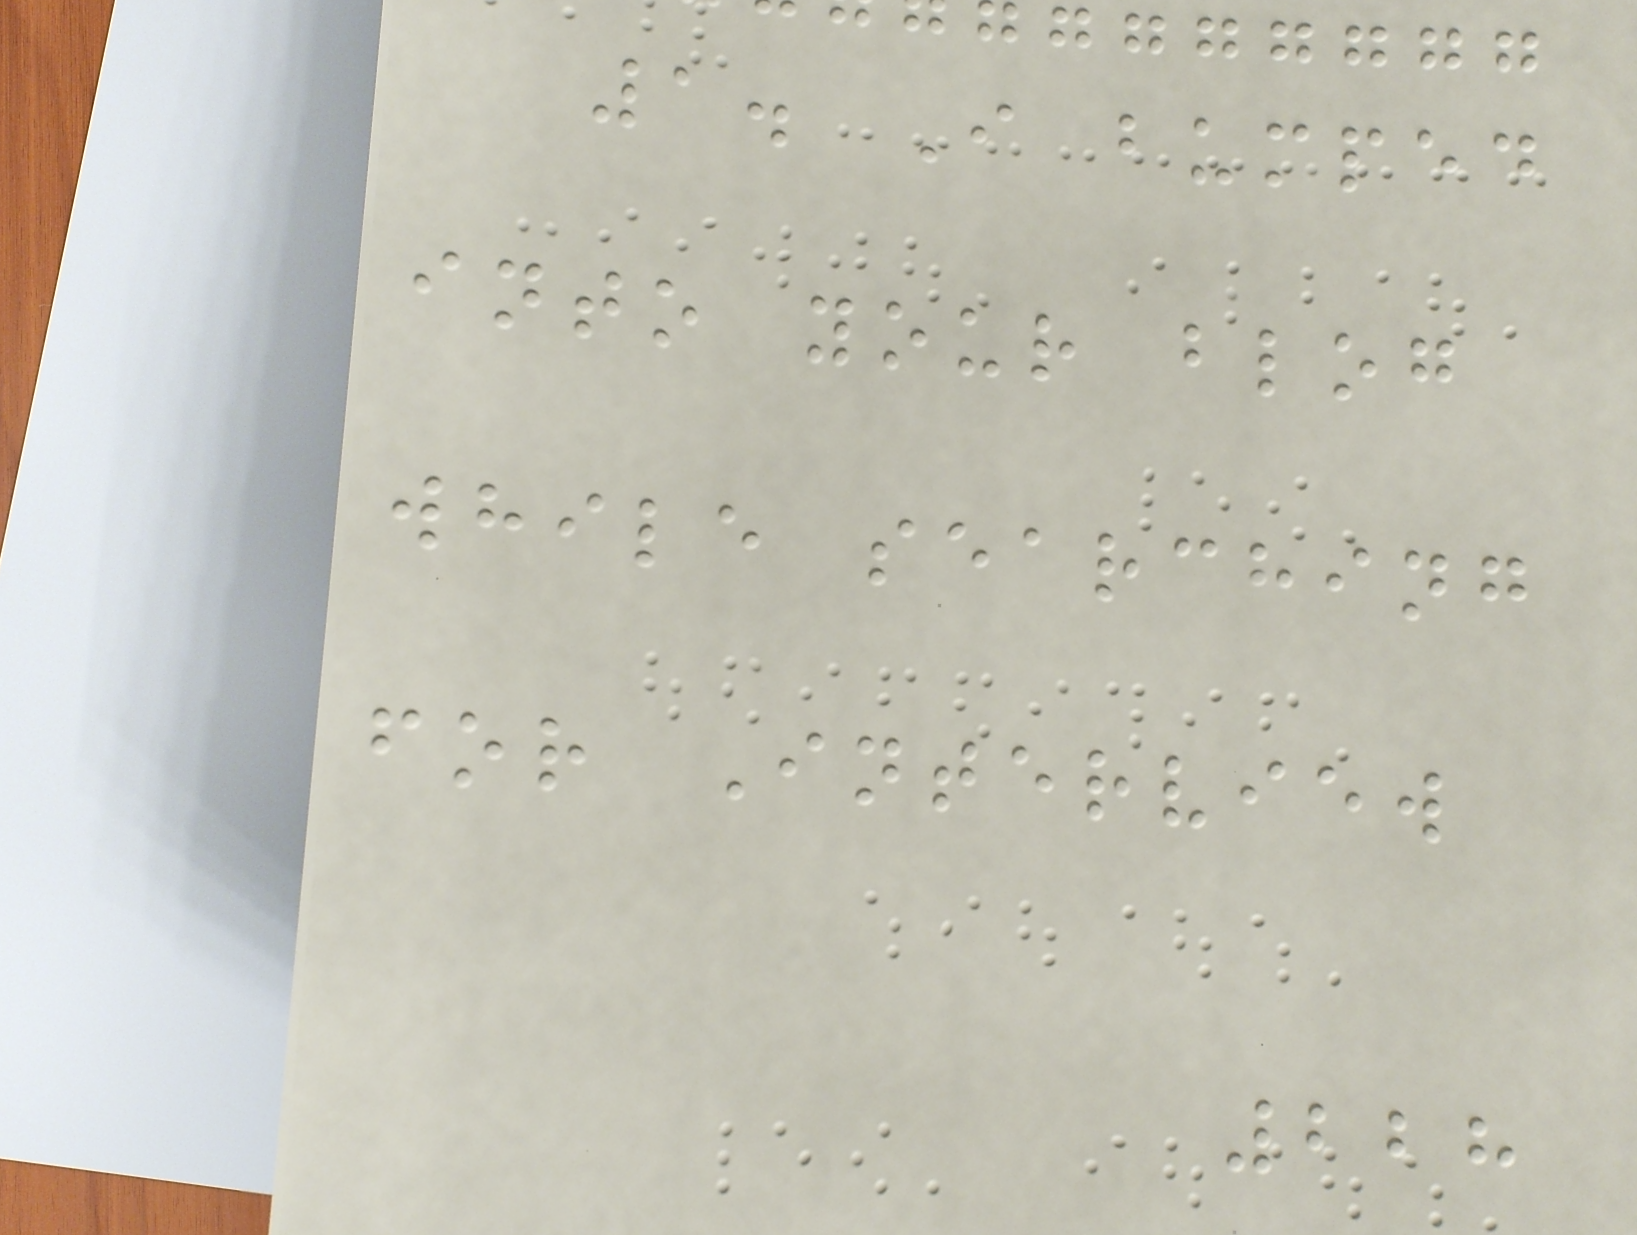1. I bumped
into your blog
while searching
for Interview
228
